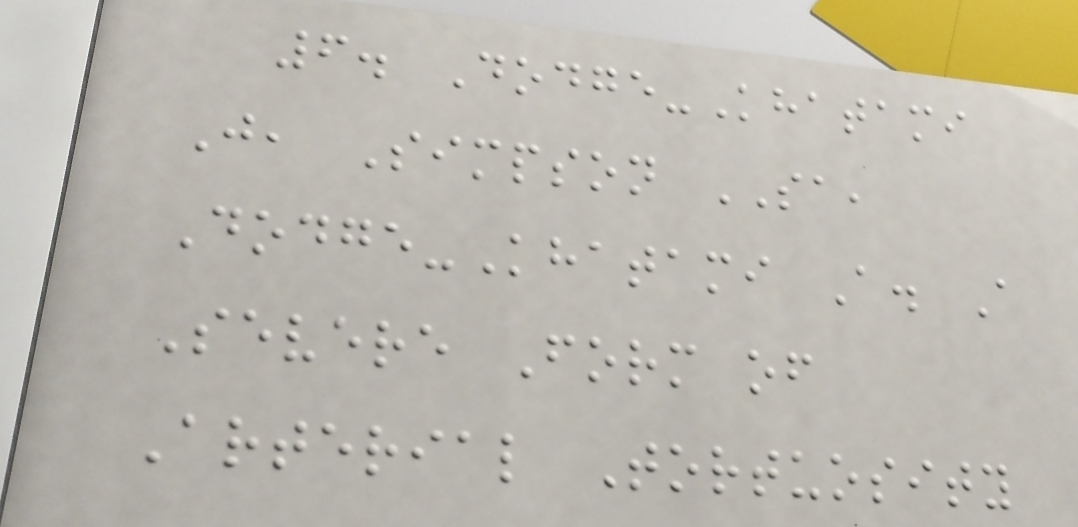6. Dodge-Khatami
J, Simpson SA,
Dodge-Khatami A. A
Severe Form of
Arterial Tortuosity
